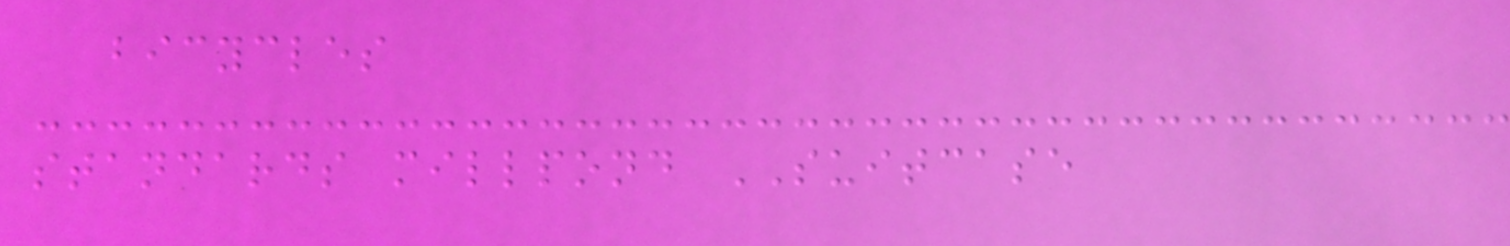bicycles
standards millpond SUITCASE
